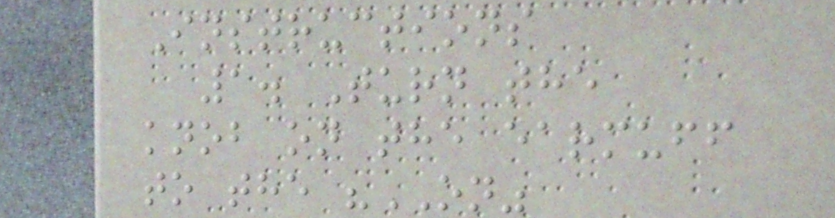Instructions
1. Turn the
knob on the earmuff
to the "ON"
